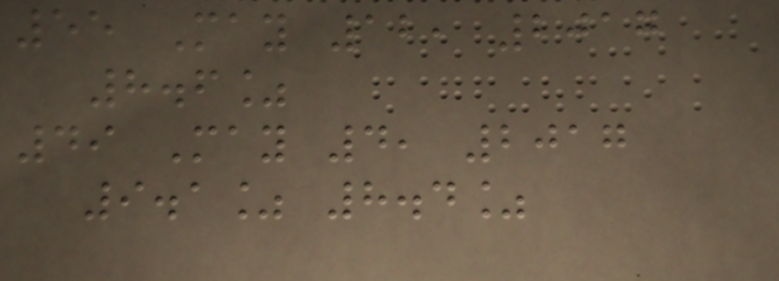55 May 12, 2017
8.6%
49 May 4, 2017
9.1% 8.4%
